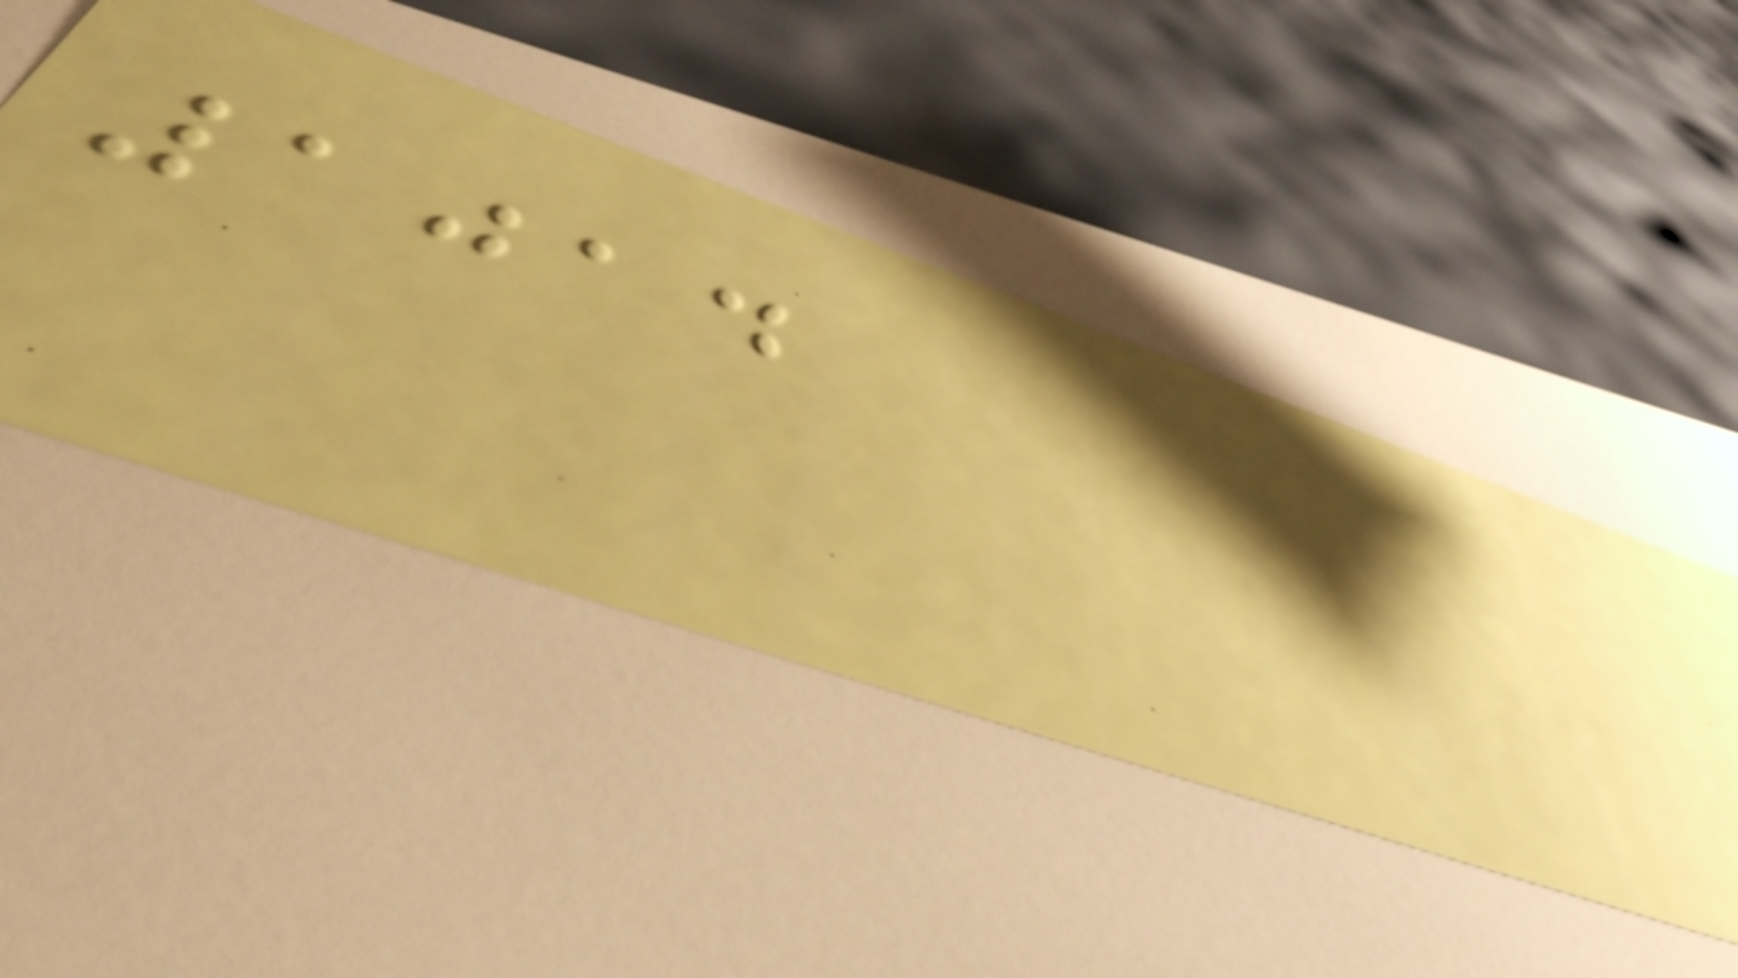1014
